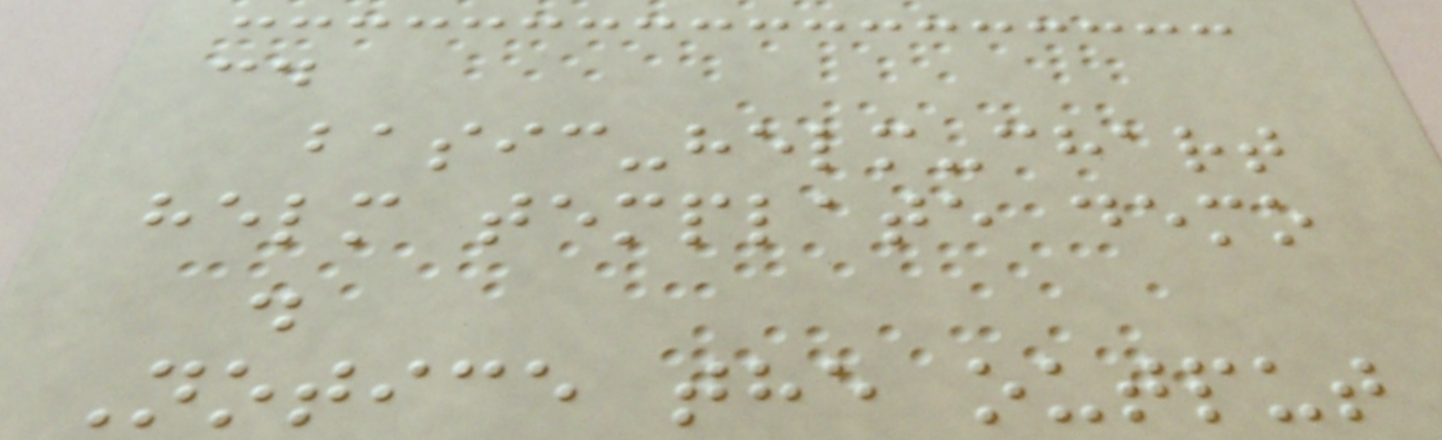cd
basic-helm-chart
helm template demo
.
Notice the output
